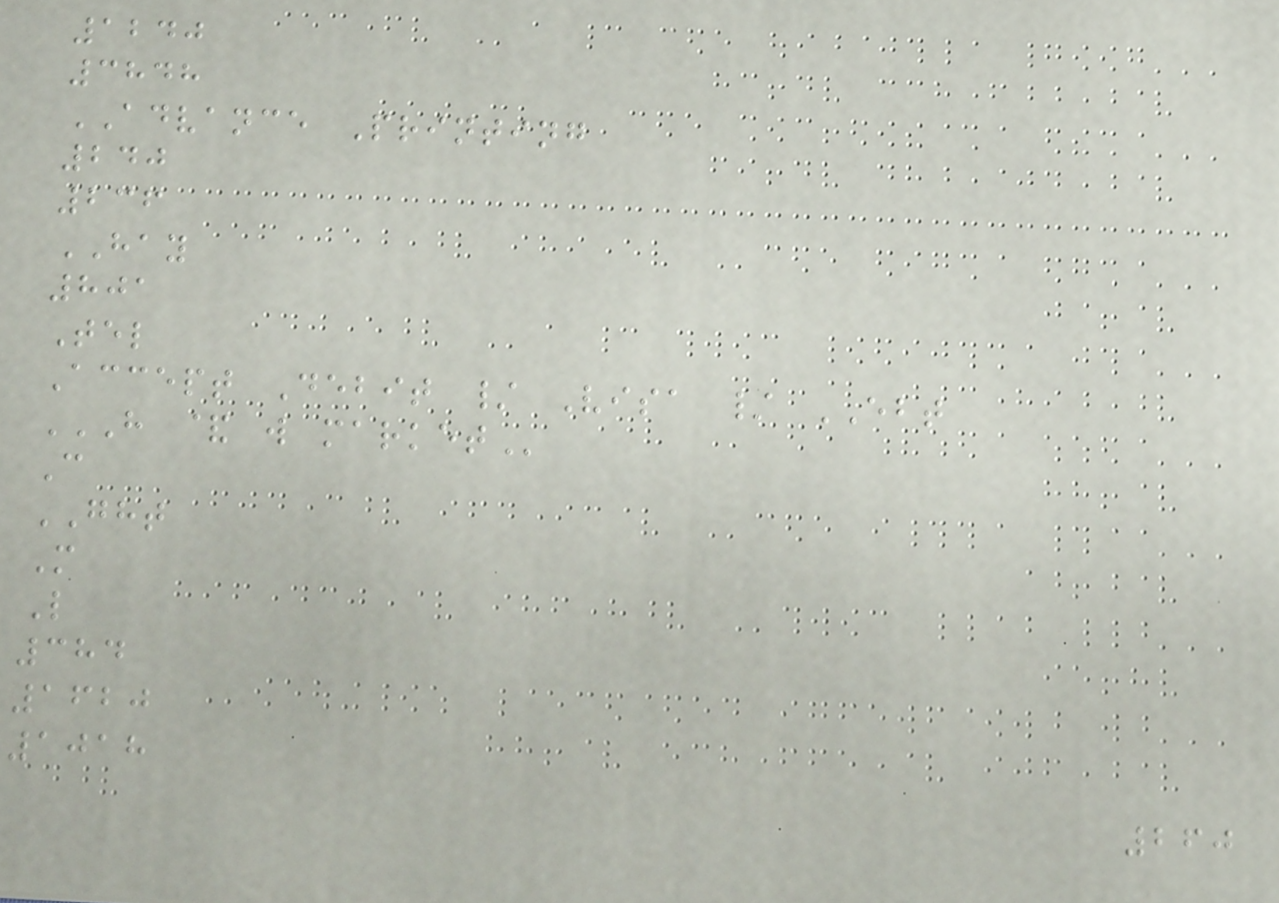1240
3848
ADVANCE Printing
240
236
HAY
801
Tel
Accept Debit / Visa / EBT
H & W MARKET
C
GHT
M
L
384
1620
1018
260
